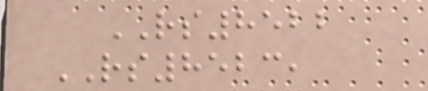RS8522
RS8523,
